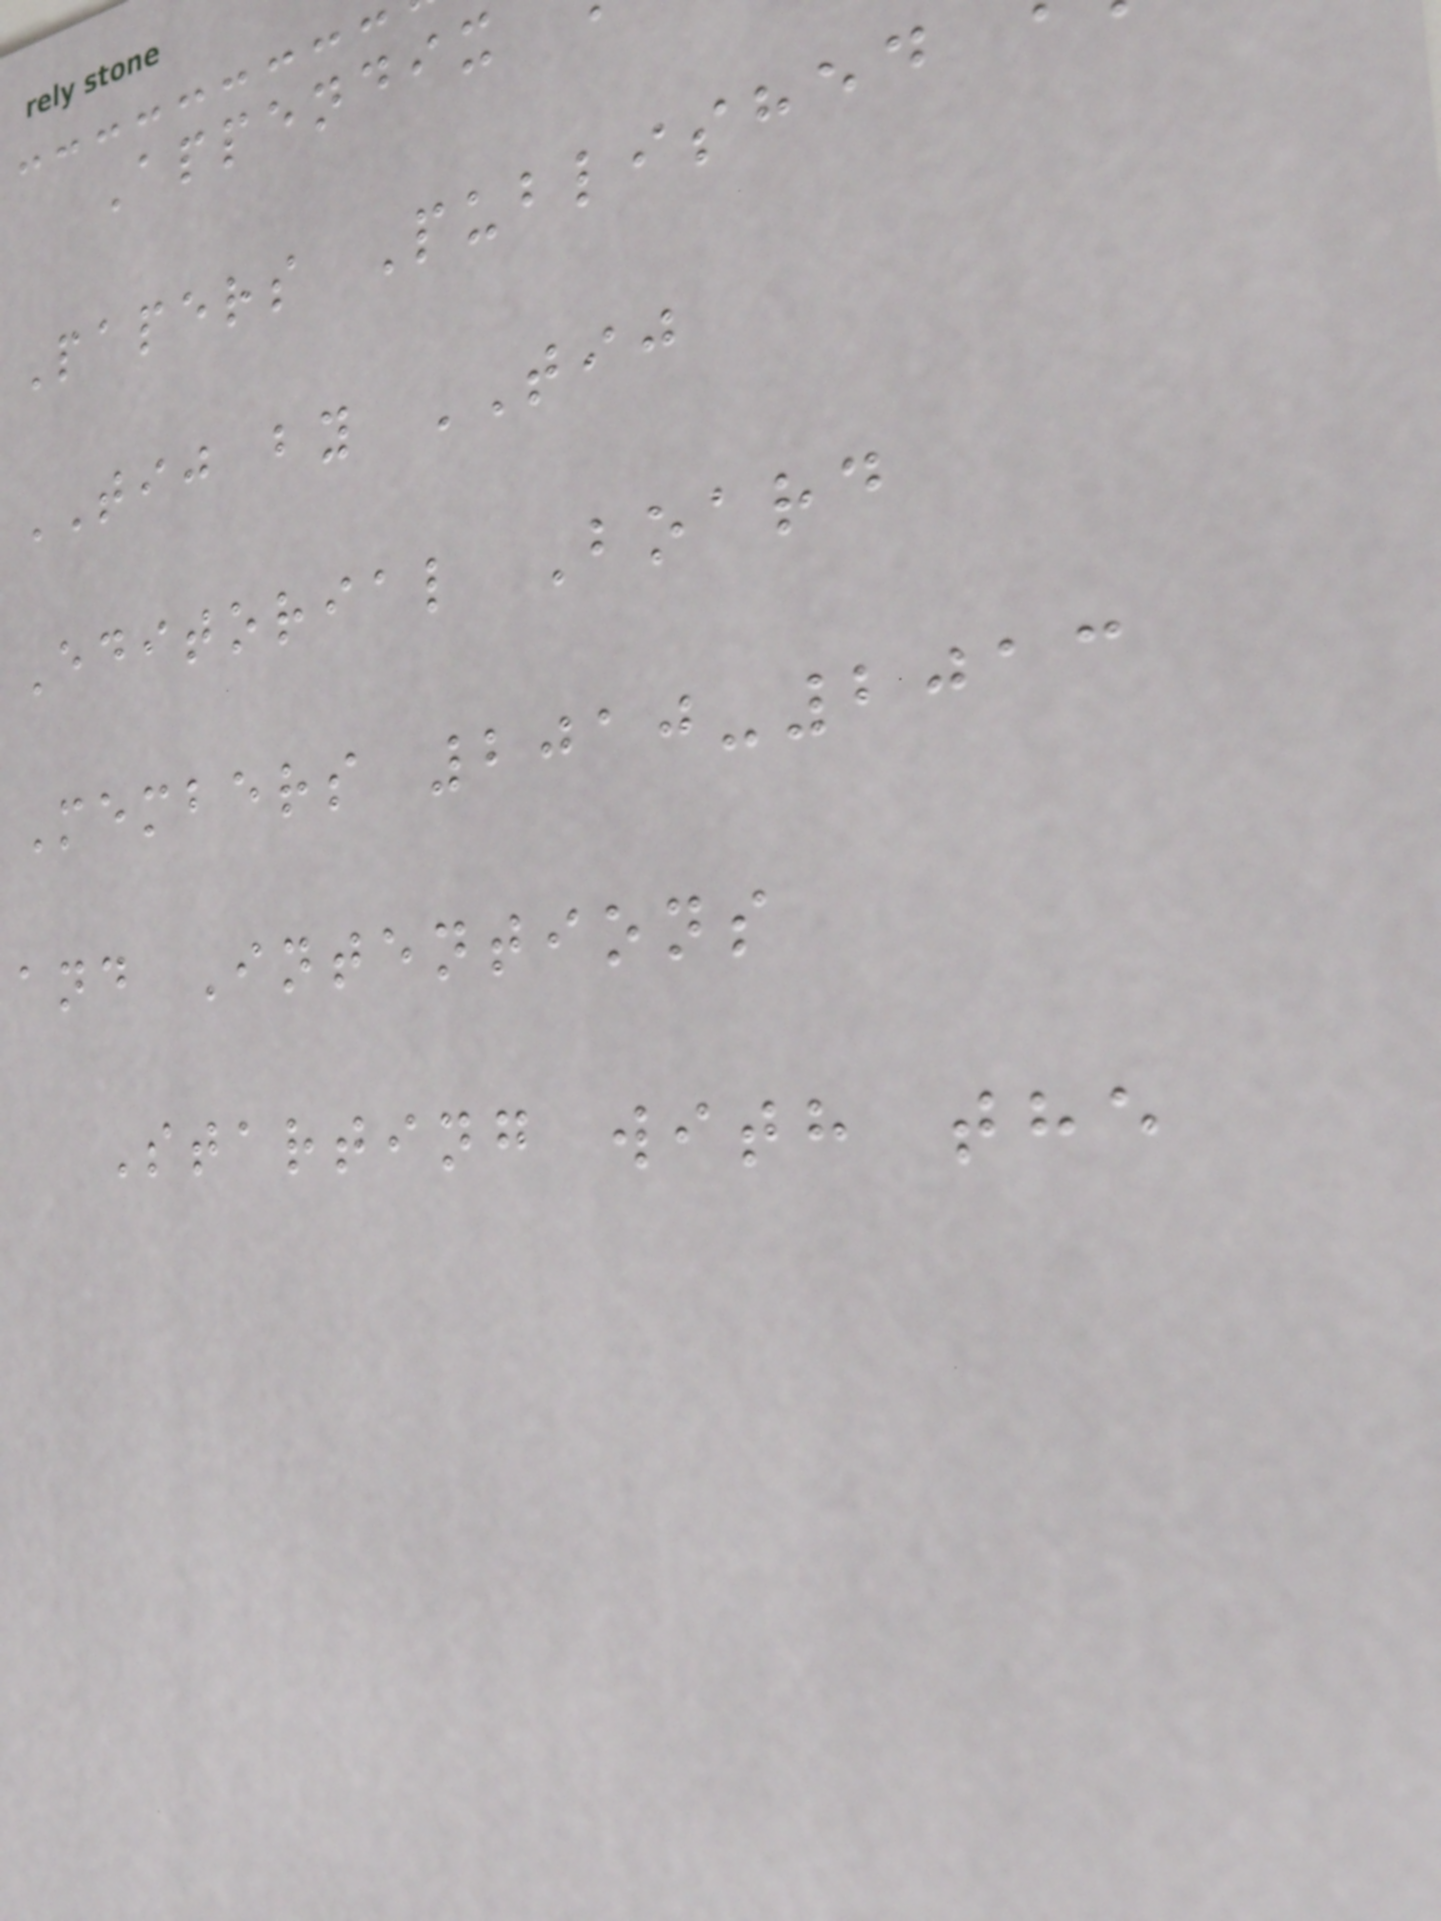Appendix
Papers Published
TIJ by TIJ
Editorial Board
Members 2010-2013
and Intentions
Starting with the
